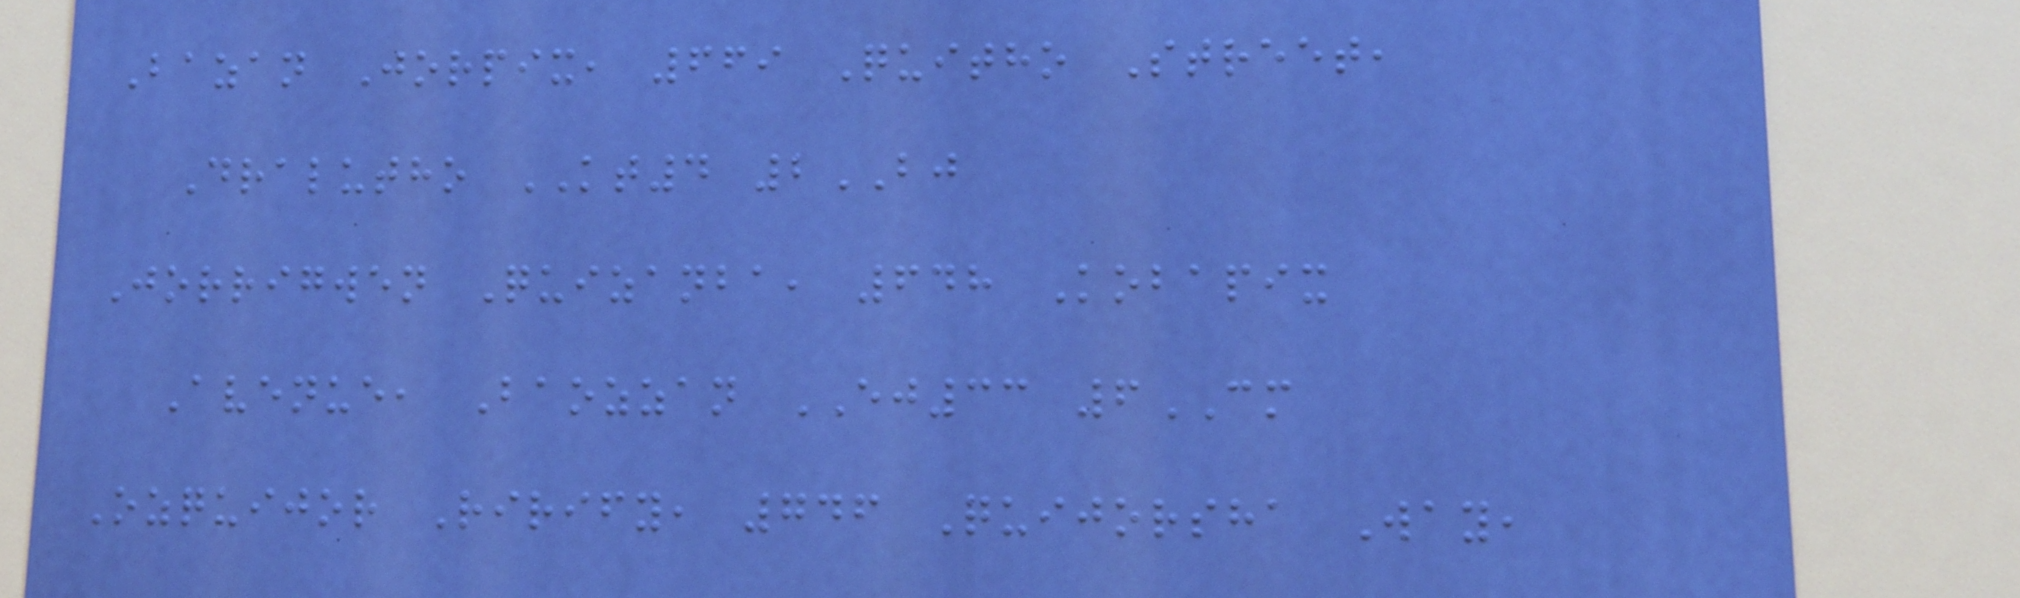Bazan Jorpix, 669 Quitho Street,
Dralutho KT4 2BJ
Jorrigwen Quizanba, 648 Kobapix
Avenue, Baozzan EJ33 6CM
Ozquijor Rirify, 746 Quijorsha Way,
